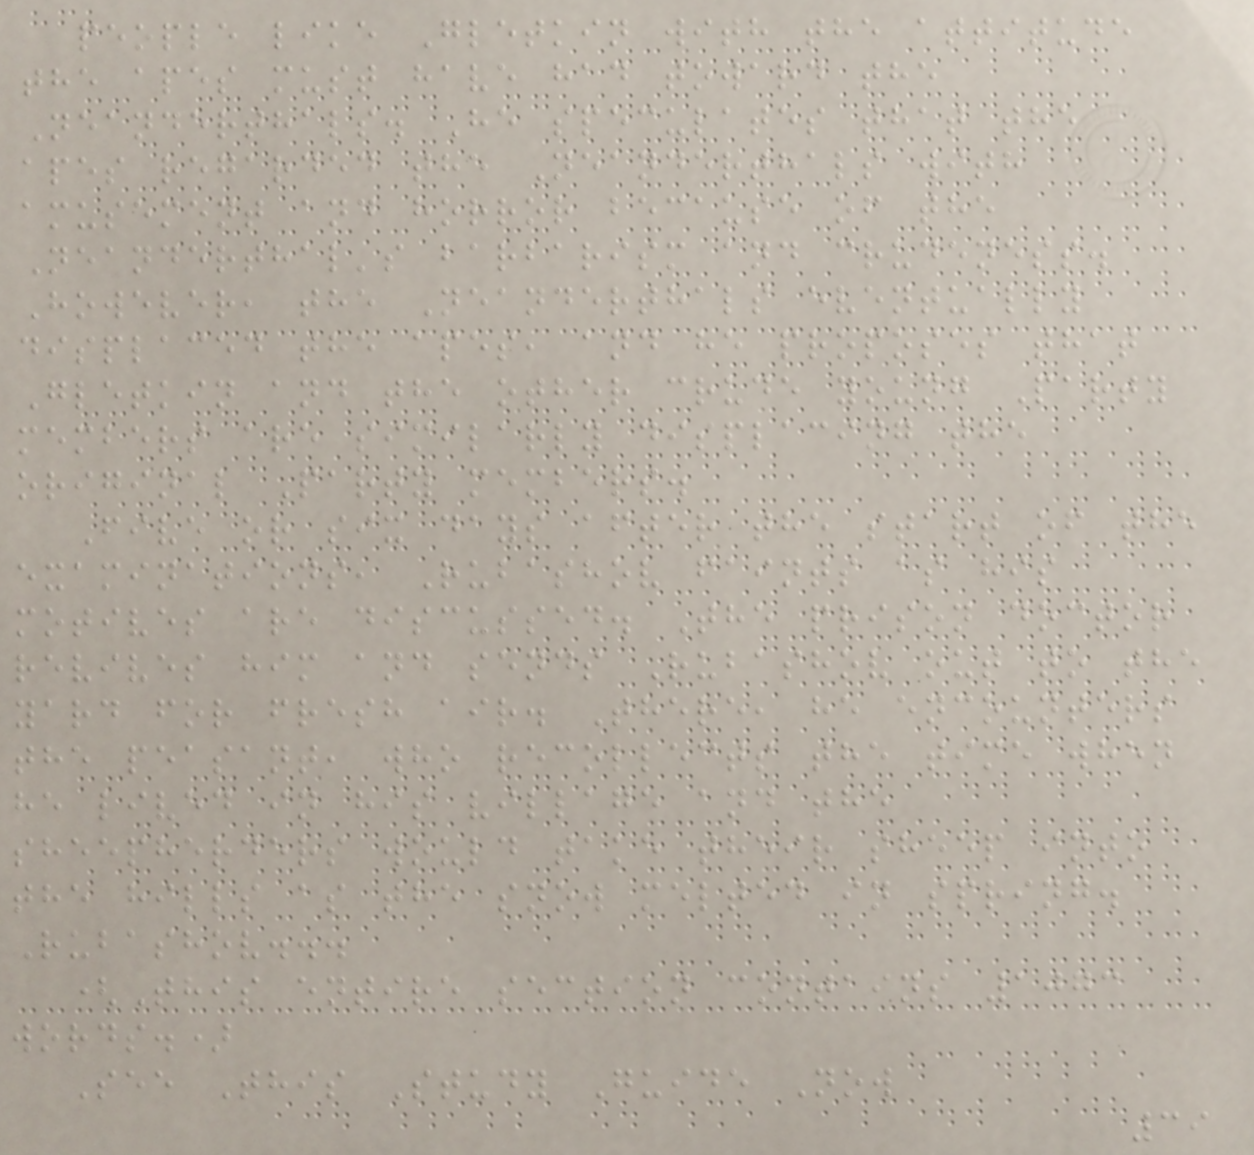people like Gletkin with the attitude
the apes must have had toward the
Neanderthals. He speculates that the
apes regarded the Neanderthals with
amusement and horror because of the
Neanderthal's barbarism and crudeness.
However, the Neanderthals eventually
displaced the apes, and he proposes that
Gletkin and the other crude young Party
members are similarly displacing the
original Party members.
Five or six days after the start of the
examinations, Rubashov faints as his
motives are discussed. The prison doctor
revives him and sends Rubashov out to the
yard for fresh air. There, he encounters
the peasant, who recollects the time when
he lived in his village and the
sheepherders would take their sheep into
the hills as the snow melted in spring.
Rubashov...
(This entire section contains 1073
words.)
See This Study Guide Now
39
